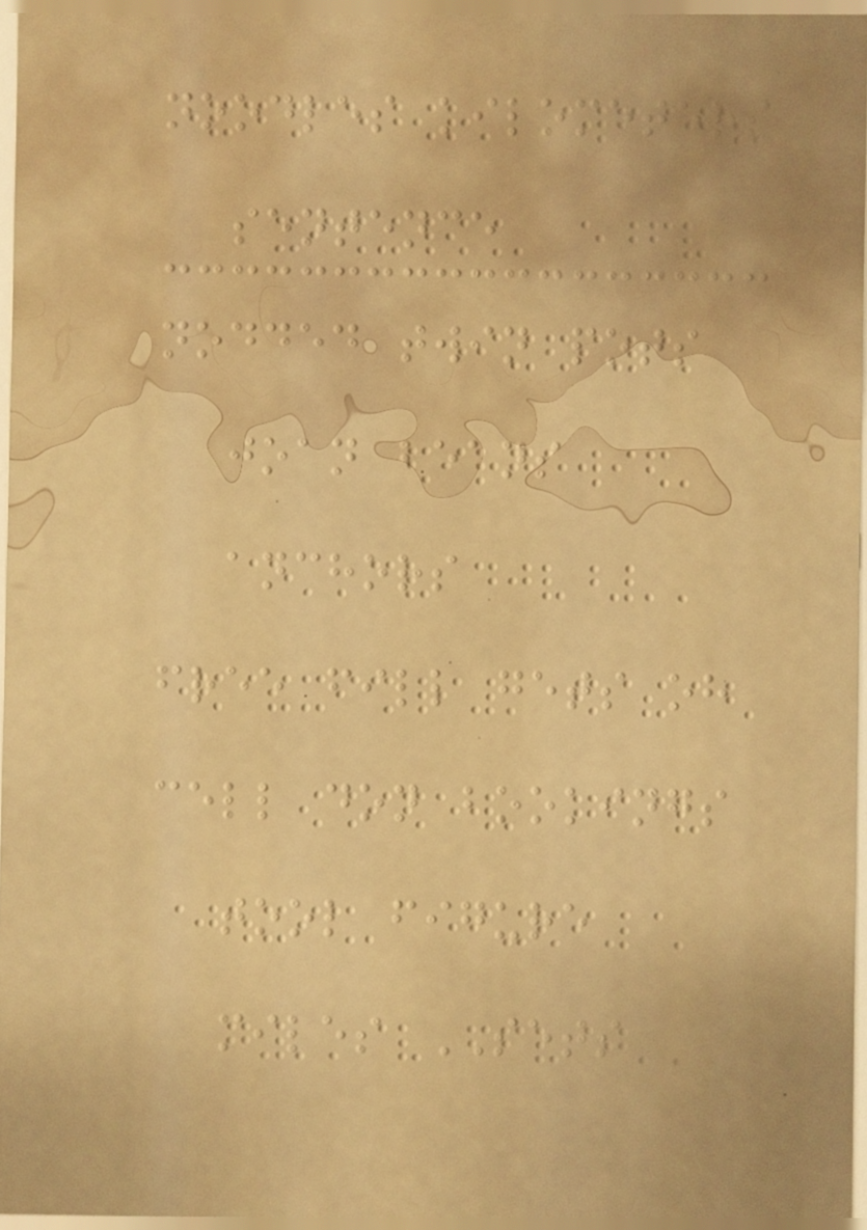noodles kilometers
sentence
nodded twin pots
joan beans
anchors
free fill gets oh
cell don bookings
tool figure
miles SETS
